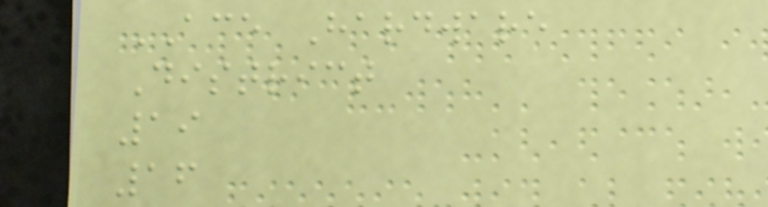ACE Hardware
District
19
16
